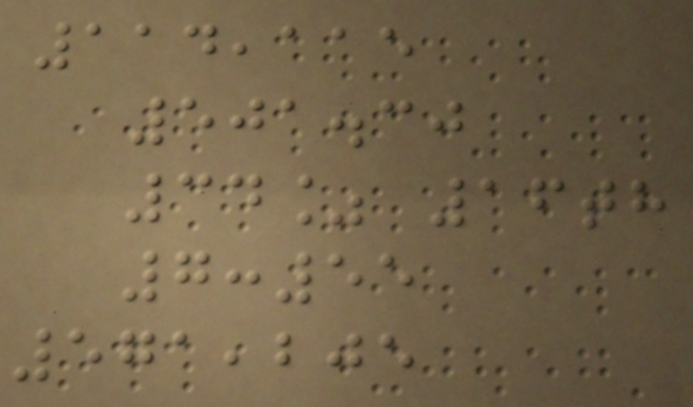114,115
501.30
34% 16th
7:55
571,205
